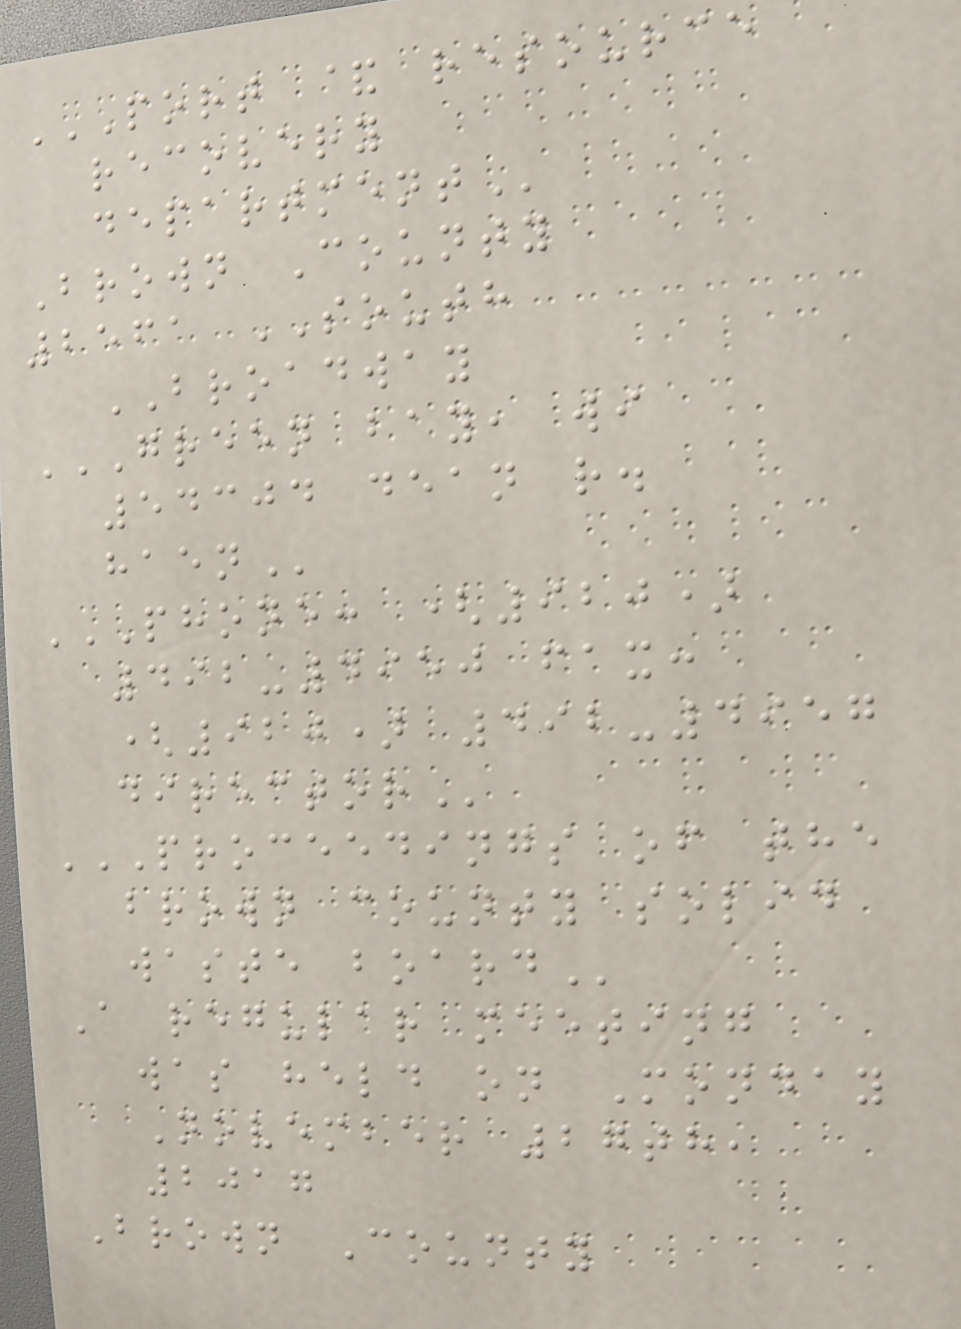PORT & RESOURCE
RECOVERY
DEPARTMENT
Brown County
2561 SOUTH
BROADWAY
GREEN BAY, WI
54304 DEAN R.
HAEN
PHONE: (920)
492-4950 FAX:
(920) 492-4957
DIRECTOR
PROCEEDINGS OF THE
BROWN COUNTY SOLID
WASTE BOARD
A regular meeting
was held on Monday
November 27th,
2017
Brown County
